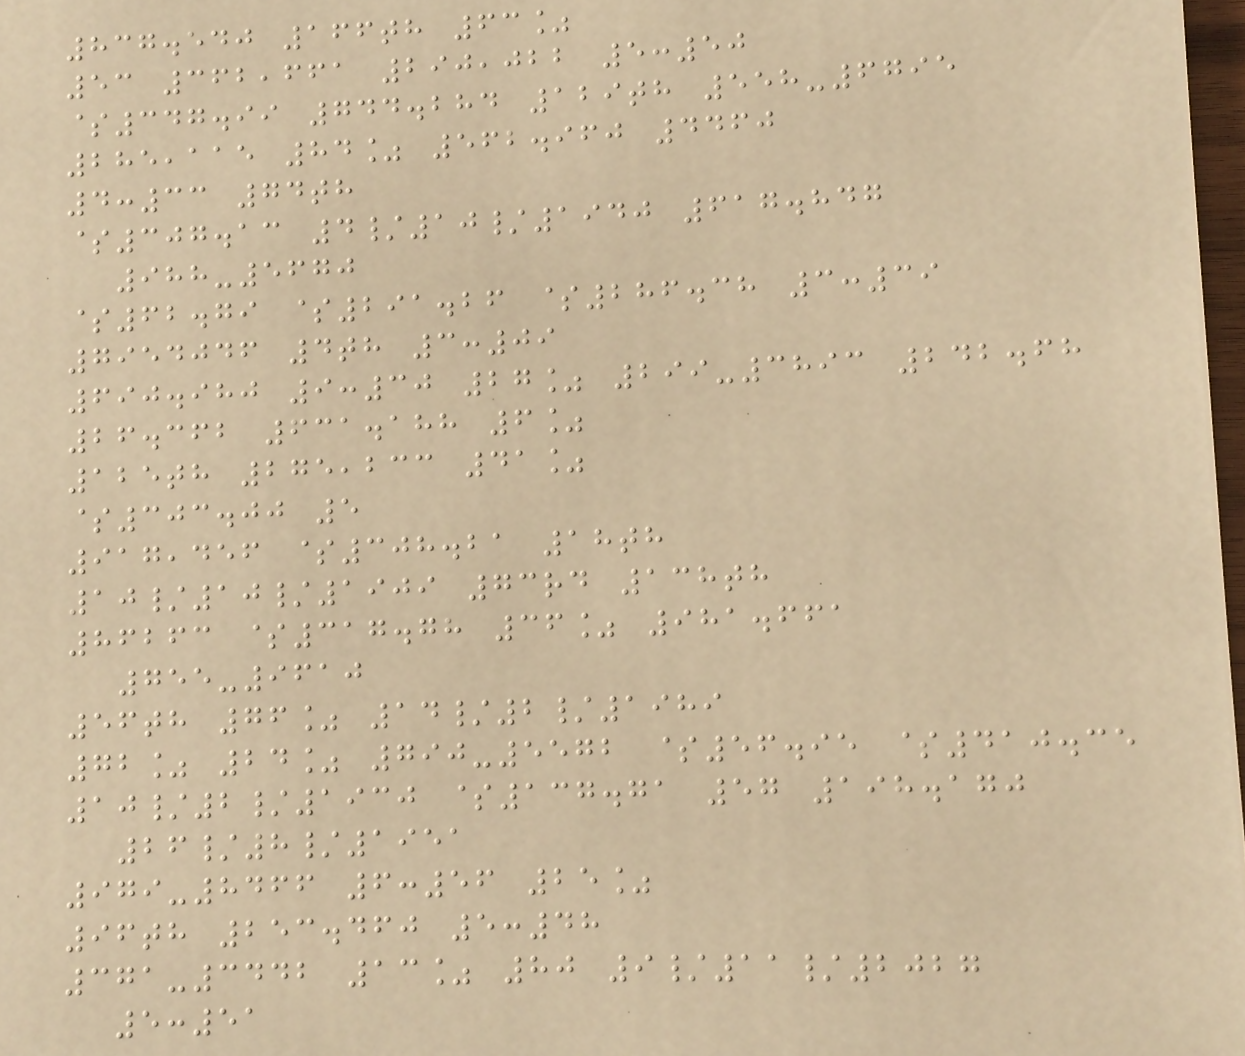837.540 166th 63%
53 362,661 290,022 5:50
$347.99 744.284 129th 558-6795
285,115 84% 562.960 4460
4:33 74th
$307.13 4/10/1940 617.847
988-5670
$62.79 $291.26 $286.38 3:39
7954046 4th 3:09
690.980 9:30 27% 299-3893 242.68
26.362 631.188 6%
125th 275,233 41%
$303.00 5
917,456 $308.21 18th
10/10/1909 73rd 138th
86263 $317.78 36% 981.661
755-9610
56th 76% 14/2/1989
72% 24% 790-5572 $56.95 $410.35
10/2/1930 $137.71 57 198.170
26/8/1951
979-8466 6:56 25%
96th 253.460 5:48
371-3442 13% 80 9/11/2027
5:51
